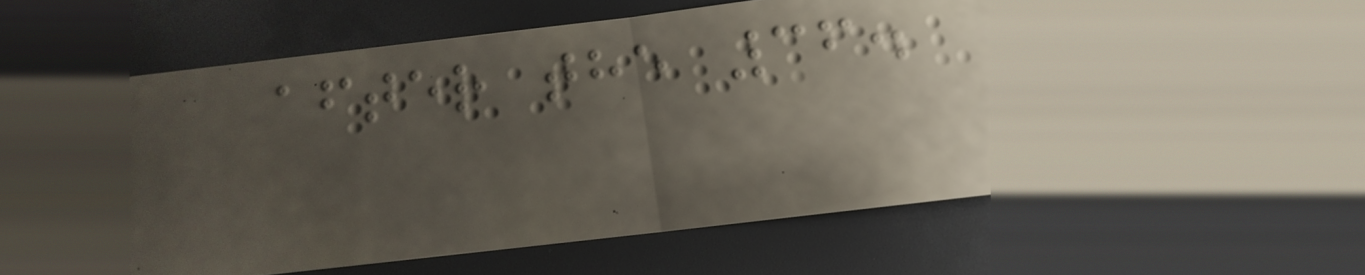after the 36.
